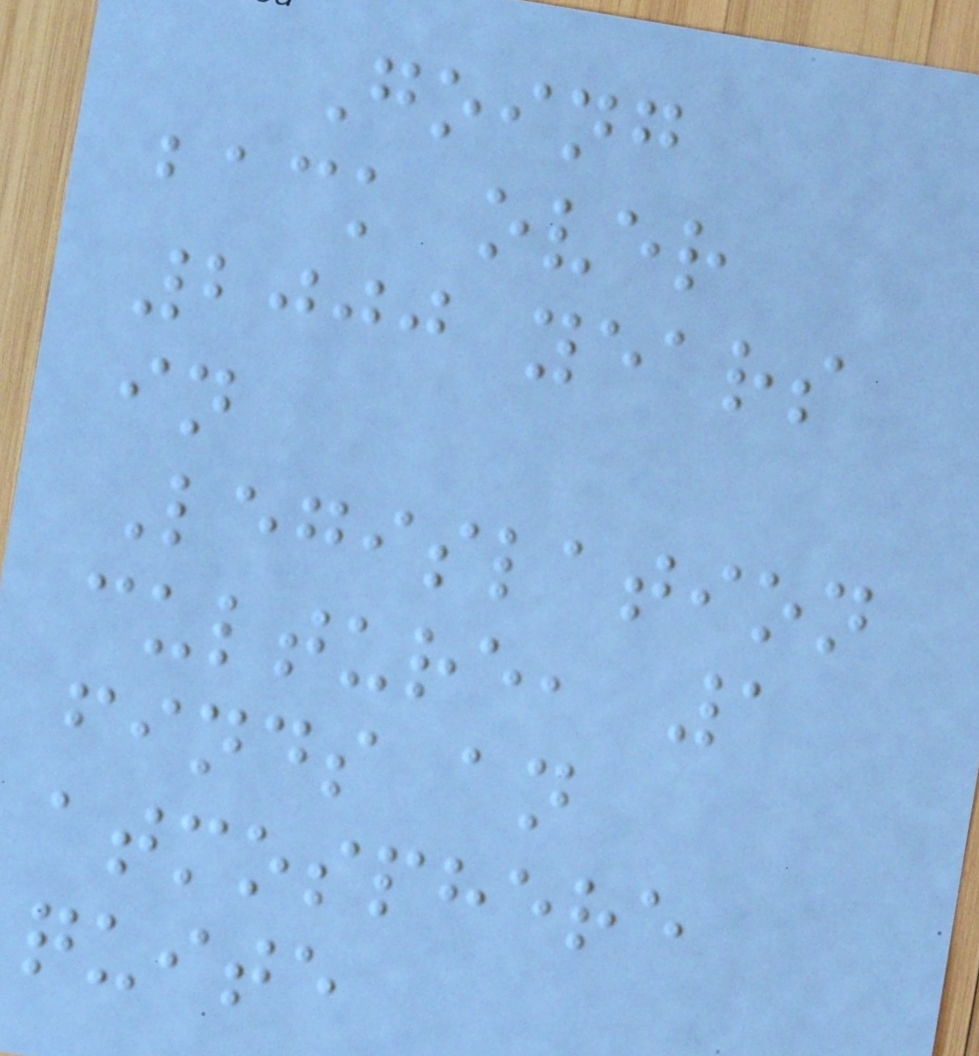Going
back over
2000 years
in
Legislation
culture, 1
finds an
atmosphere
quite
